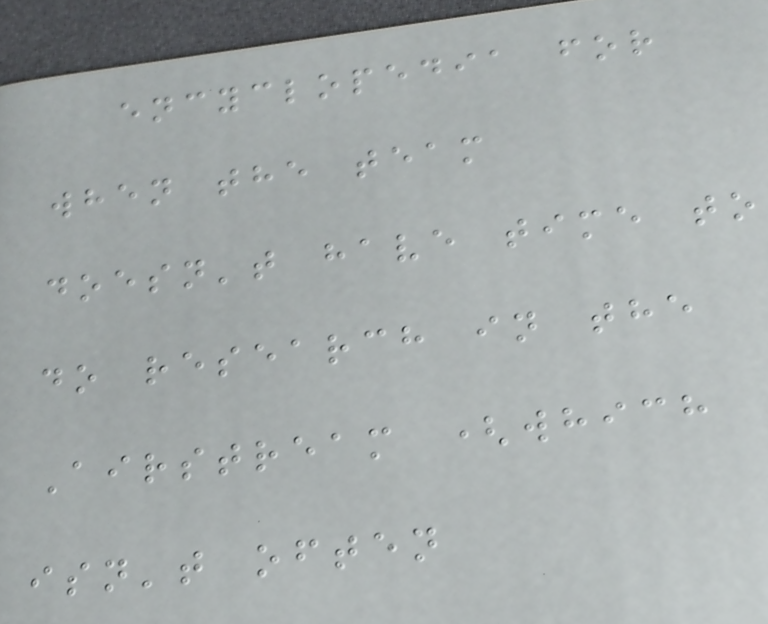encyclopedia for
when the team
doesn't have time to
do research in the
Airstream (which
isn't often
